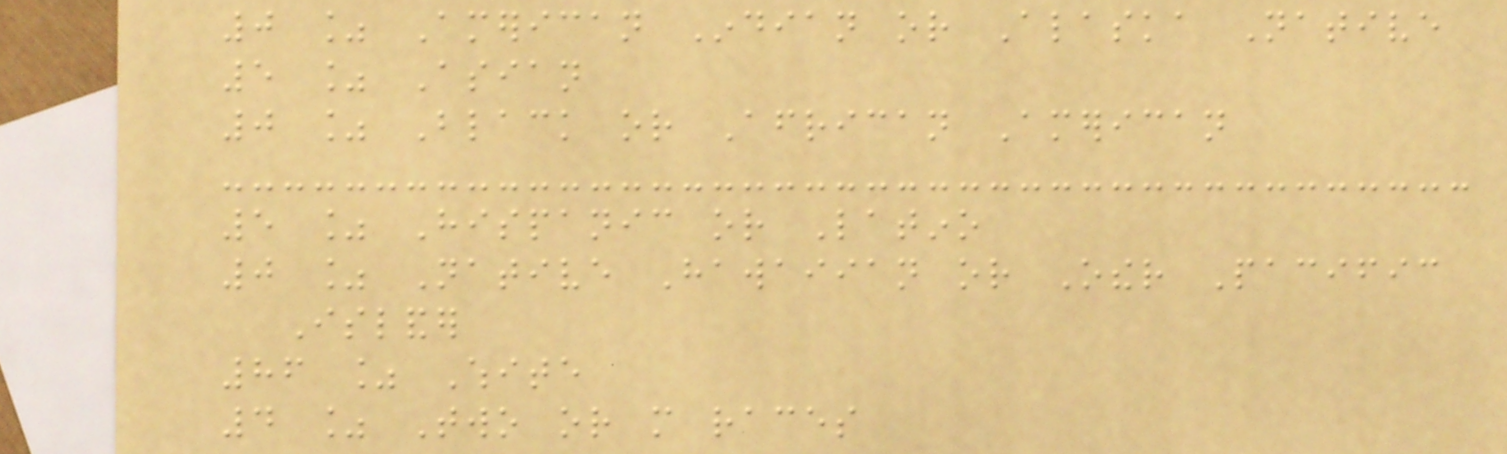0 % American Indian or Alaska Native
5 % Asian
0 % Black or African American
5 % Hispanic or Latino
0 % Native Hawaiian or Other Pacific
Islander
86 % White
4 % Two or more races
